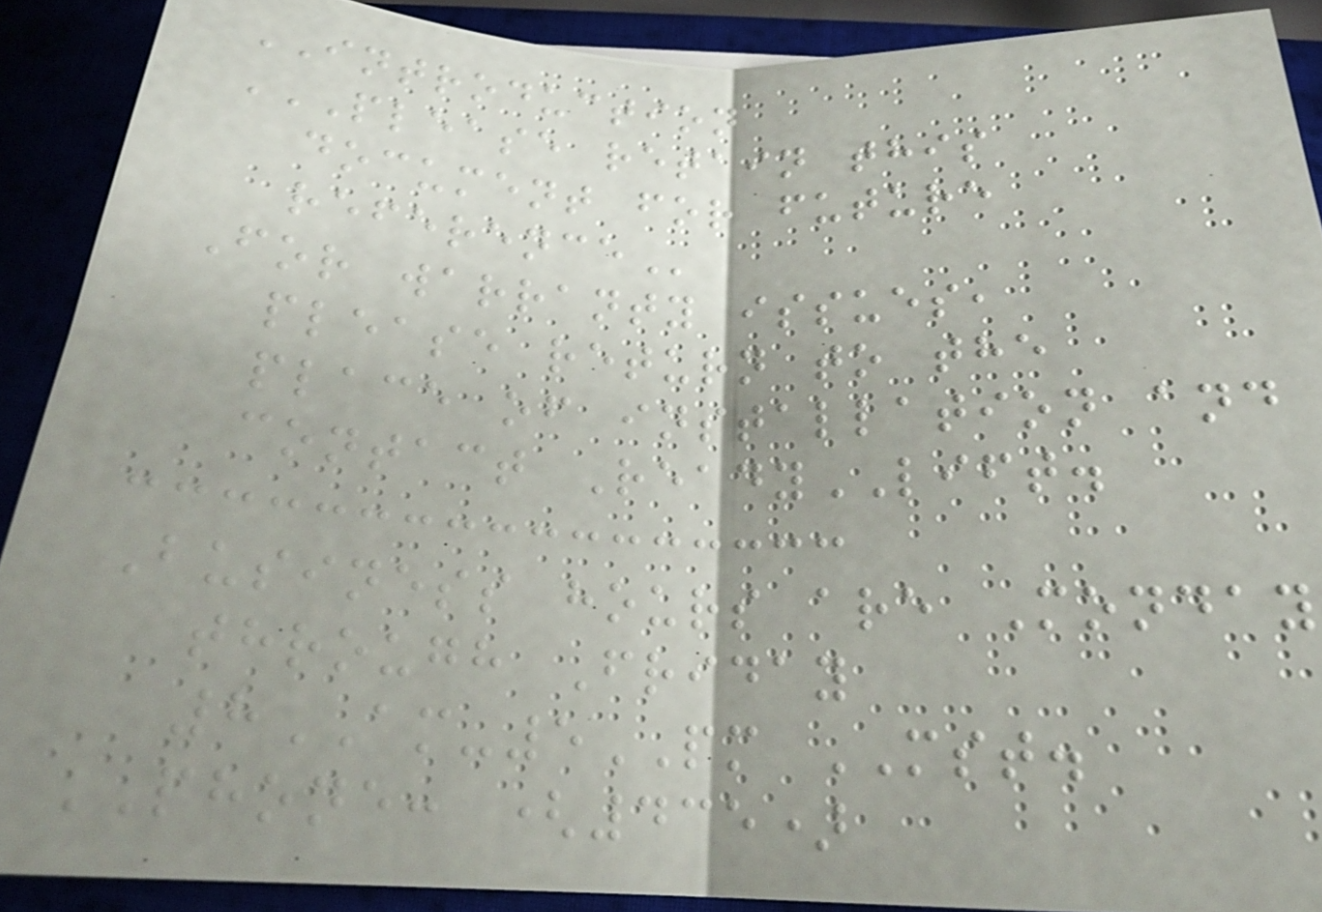INTRODUCTION
PLEASE RETAIN THIS
DOCUMENT FOR FUTURE
REFERENCE
For warranty issues,
please return to the
place of installation and
contact ReadyLIFT.
Business hours are Monday
through Friday
8AM-5PM MST.
PHONE: (435)
